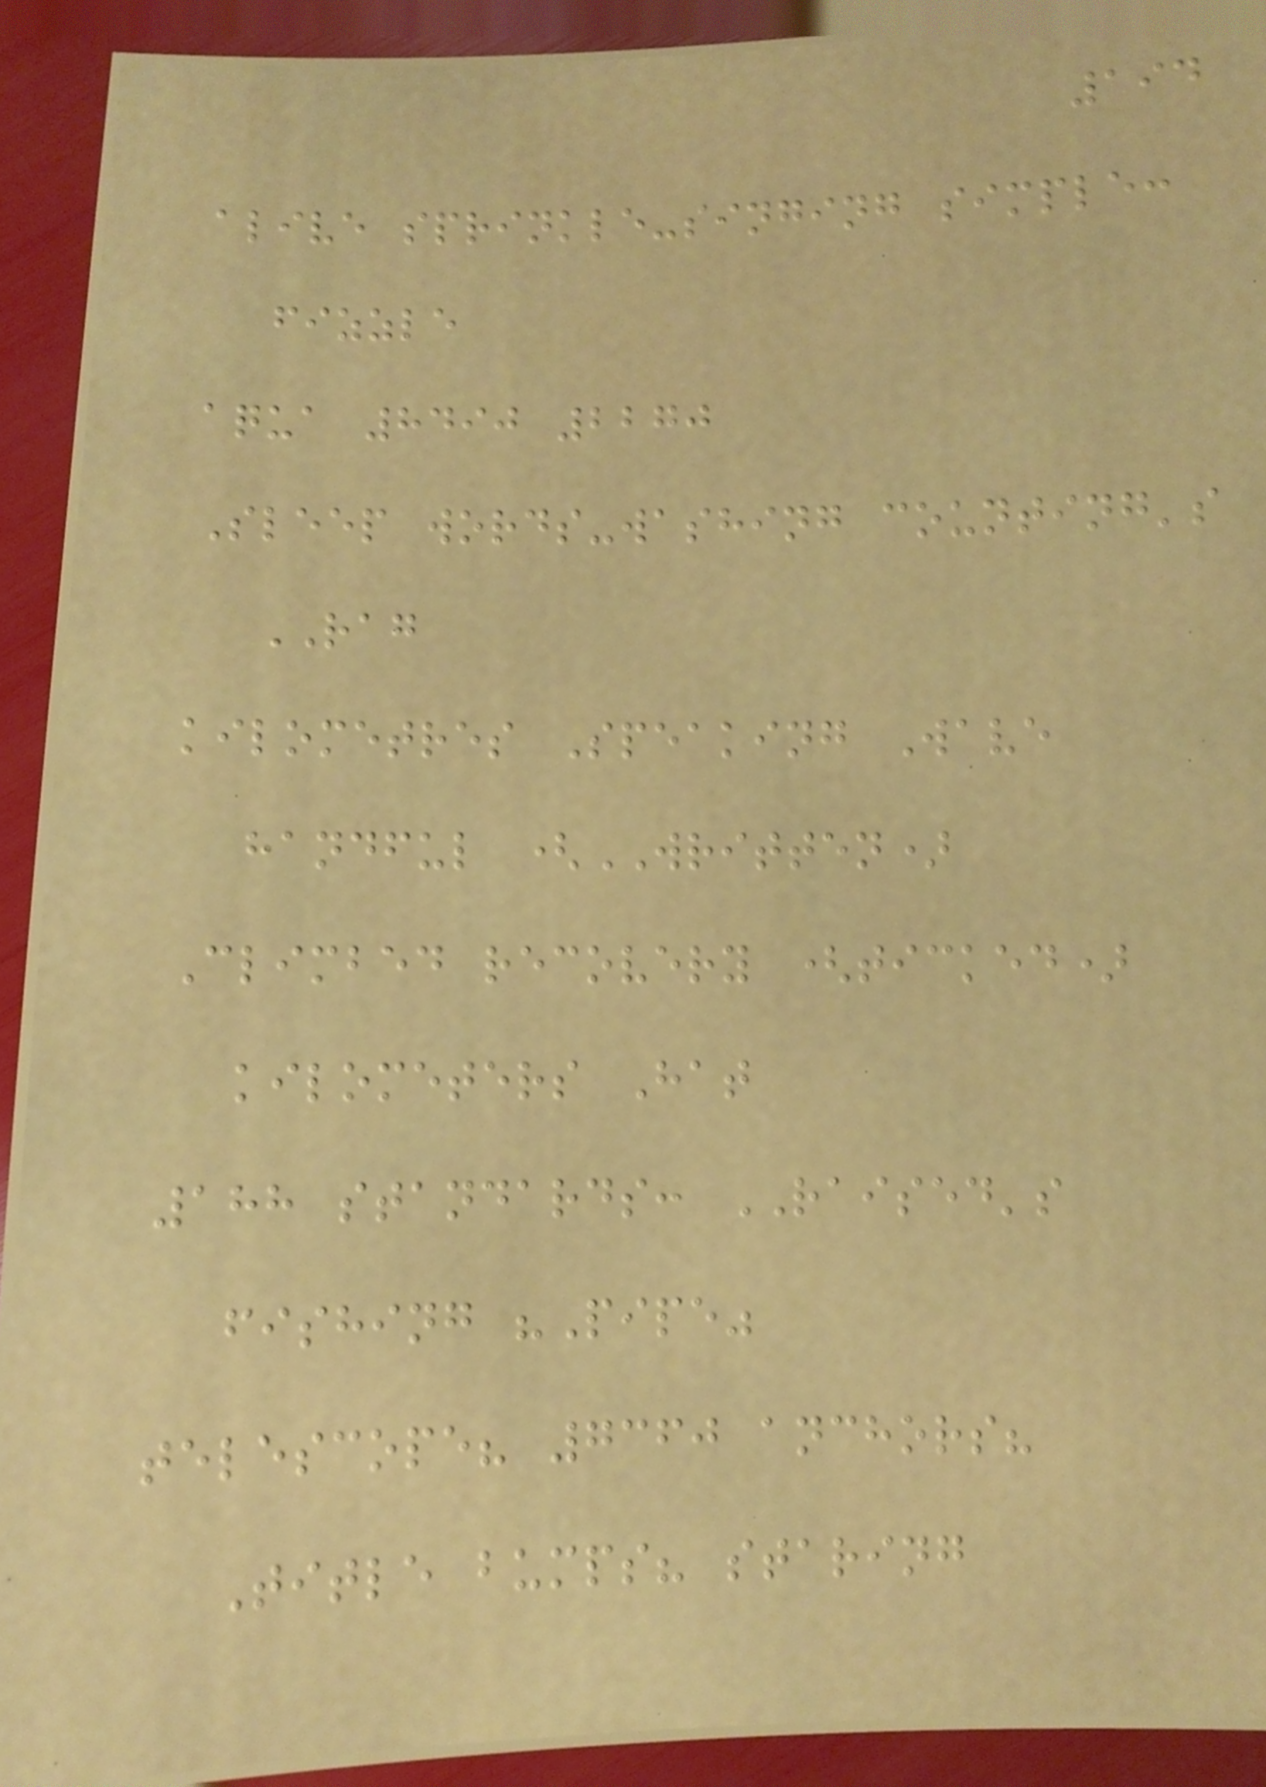194
alive sprinkle-singing simple:
fizzle
aqua 8490 2270
Sleep words-washing counting's
RAG
kilometres Speaking Wave
handful (WRITTEN)
Climbed recovery (ticked)
kilometers Hat
188 standards: RAISED's
fishing "Pipe"
telescope? 7360 anchors?
Title bumps? staring
